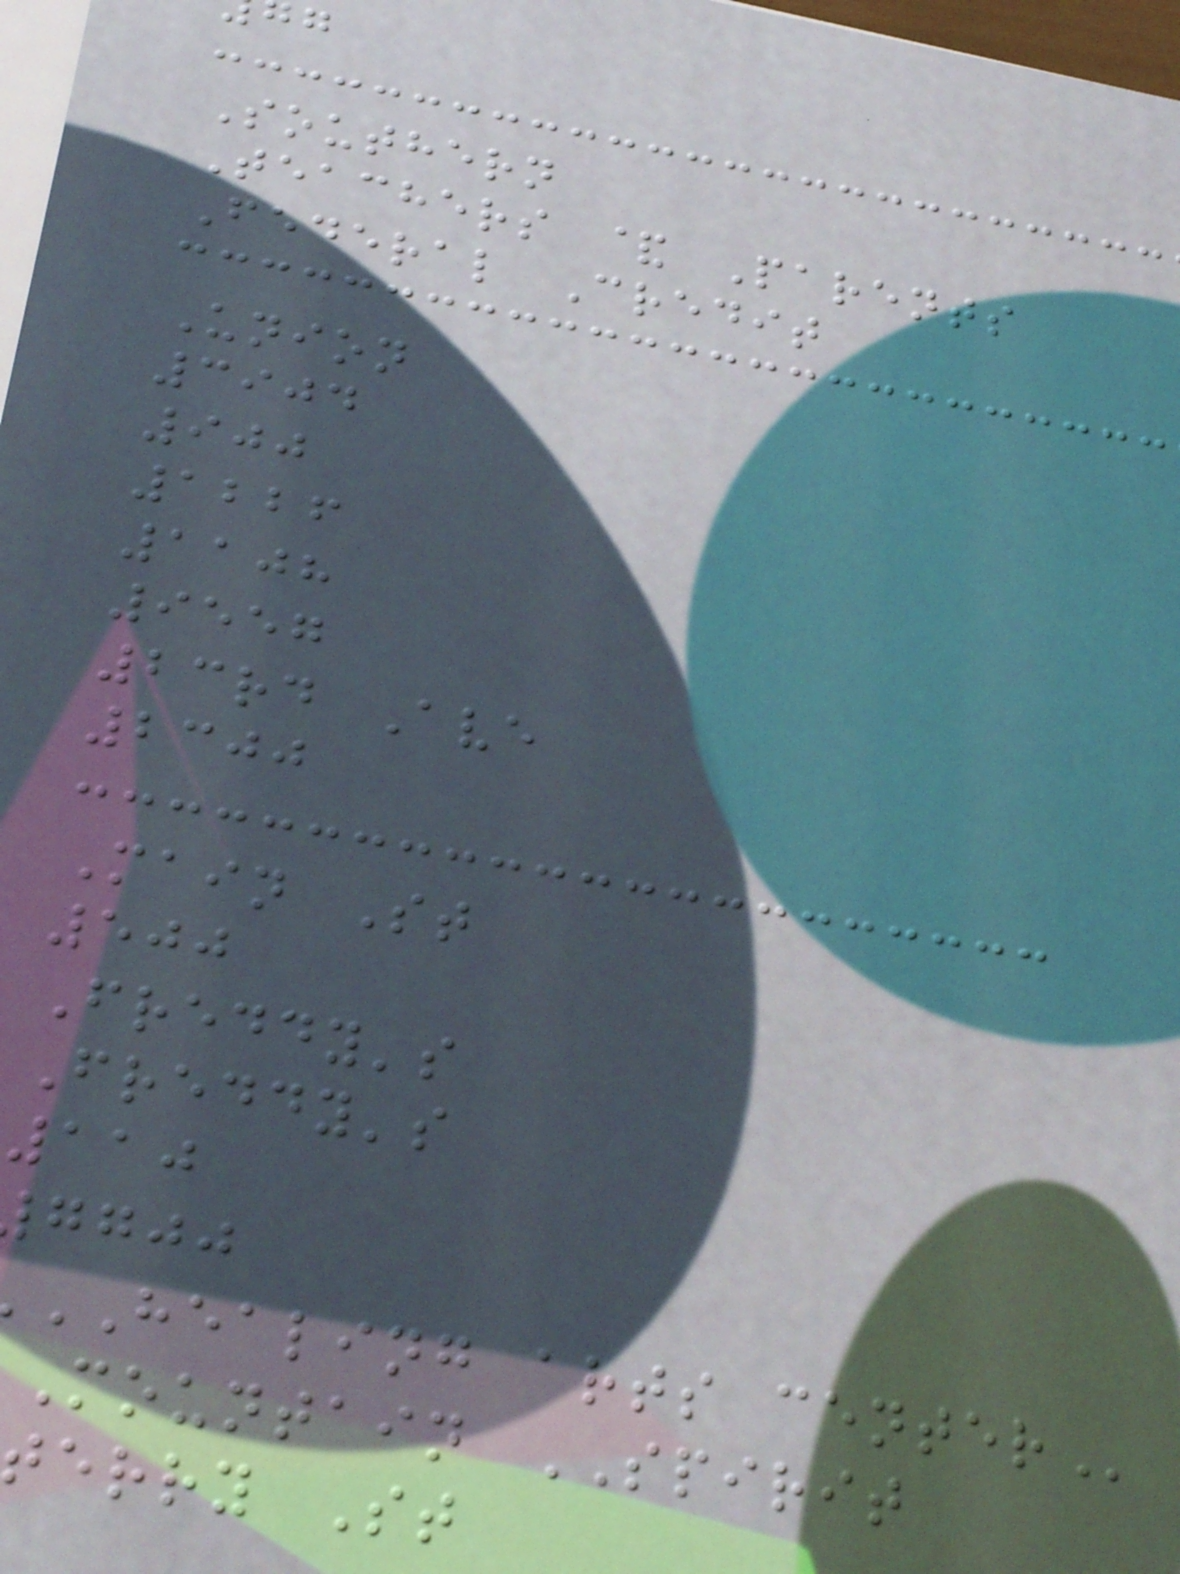Southern
Teachers & Parents
Federal Credit
Union
3904
900
1226
1108
9557
23rd Ave
2300
Main St
500
Freddy's
Freddy's
110
ggjj
HEALING arts
mountain SPIRIT
erry St
